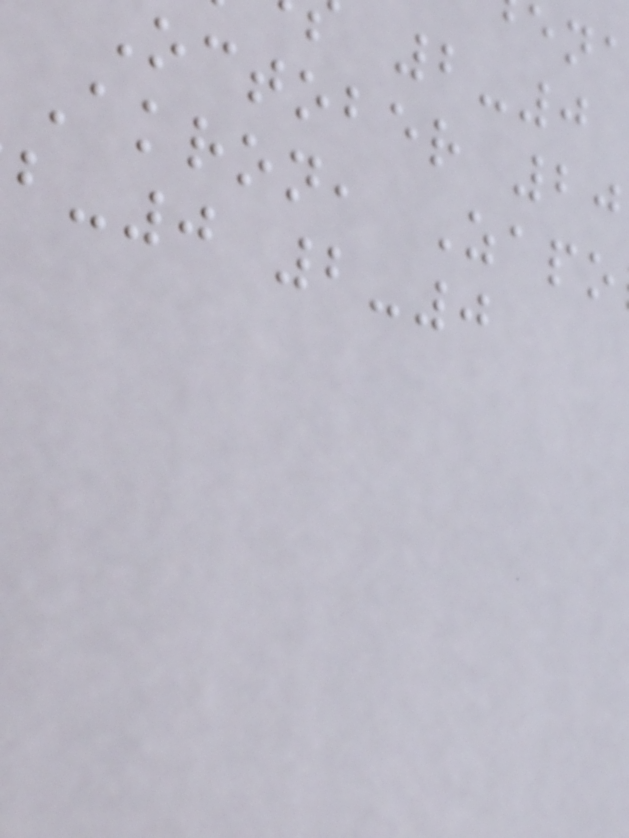october 20
Akron, Zapo
-0 2-0
